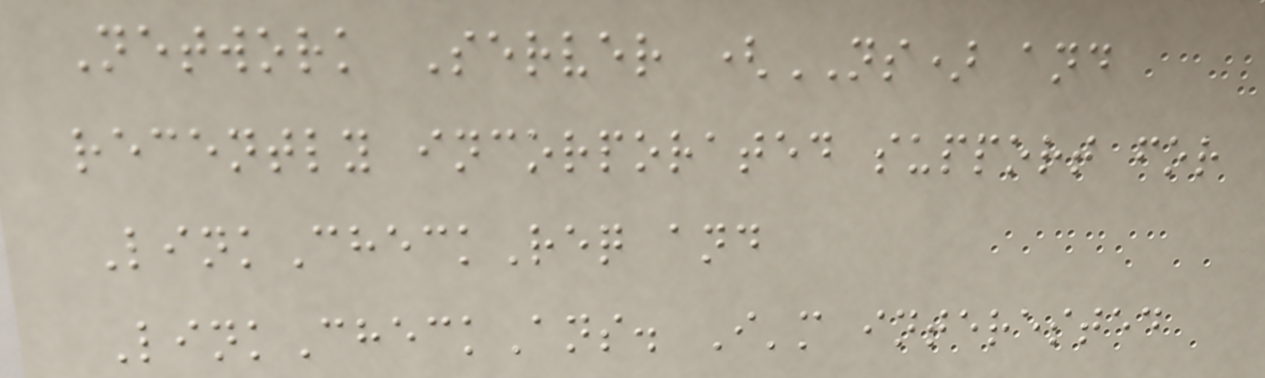Network Server (NS) and
recently incorporated support for
LinkCheckReq and
LinkCheckAns. I'm interested
